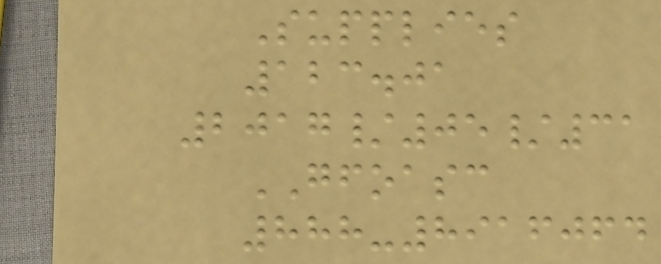Supplies
123.01
2017/05/31
GFOASC
888-8916064
